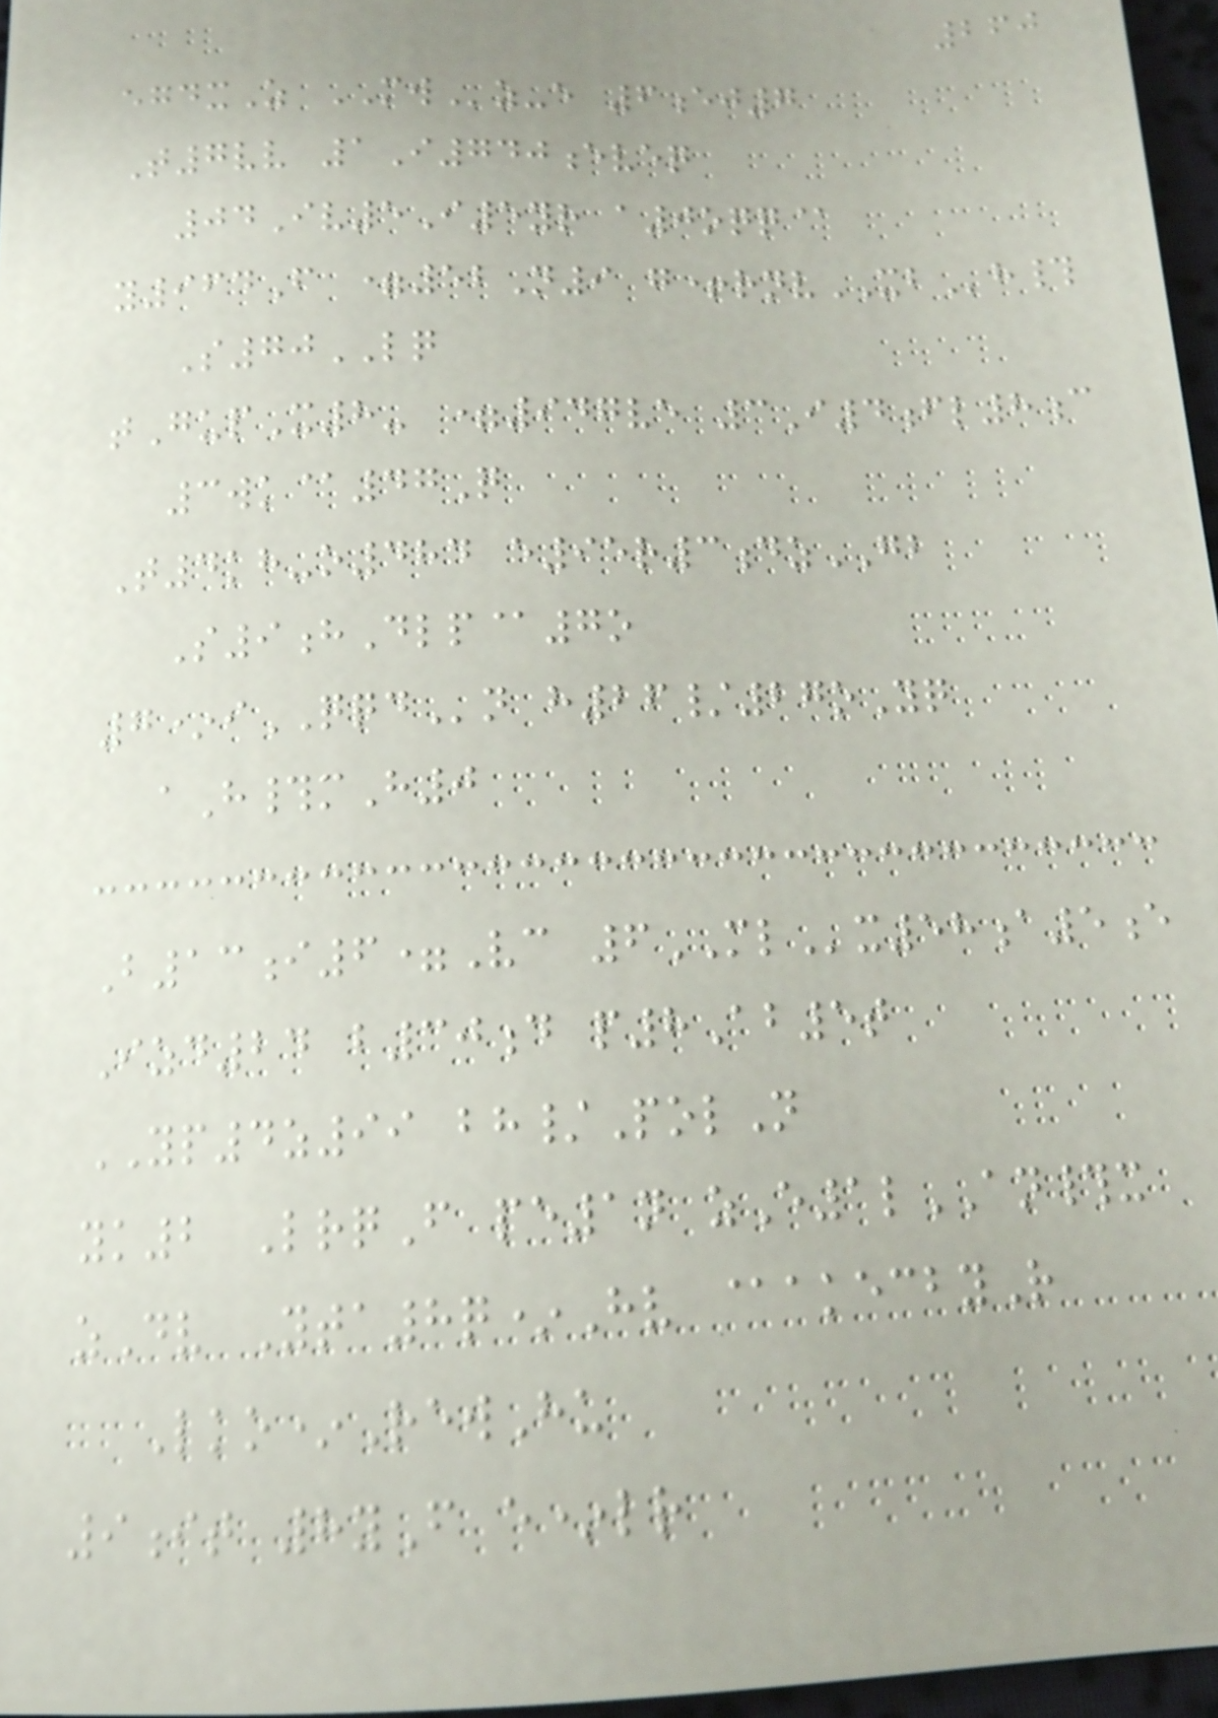260
egdxZ MWz-e 6ej7
T7vv 1I740eveq
04Iv5I5yr a0oqq@
y964F =52N9 g+rnvXBh#
S70LQ
tGupX8- =947ve 3I4fl8c
3wk@47Q
T4kh-o484 e95r3dzGB
S9hDlp@7o
7*iQQDn h26/27oYq
aH#mH0
B13i6=Vc 6MLx58a5e
Izd24 b30d p8Ab5t
YP4z99 bh/PolN
yk2 LrqF pe1n zE1lAN#x
zDv Yta8q*Hv @akecbyR
Lko*RewHu
9it 8yF e*lr
